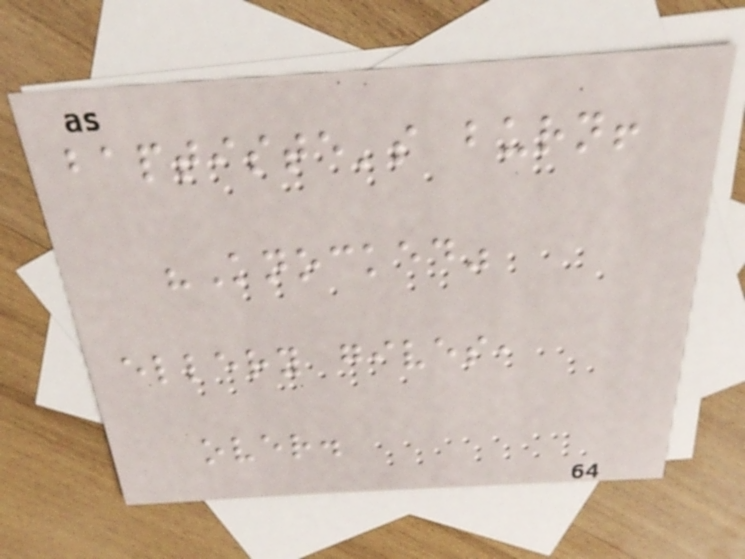baptiste's burn!
"Knocked"
ellery gives,
over.
